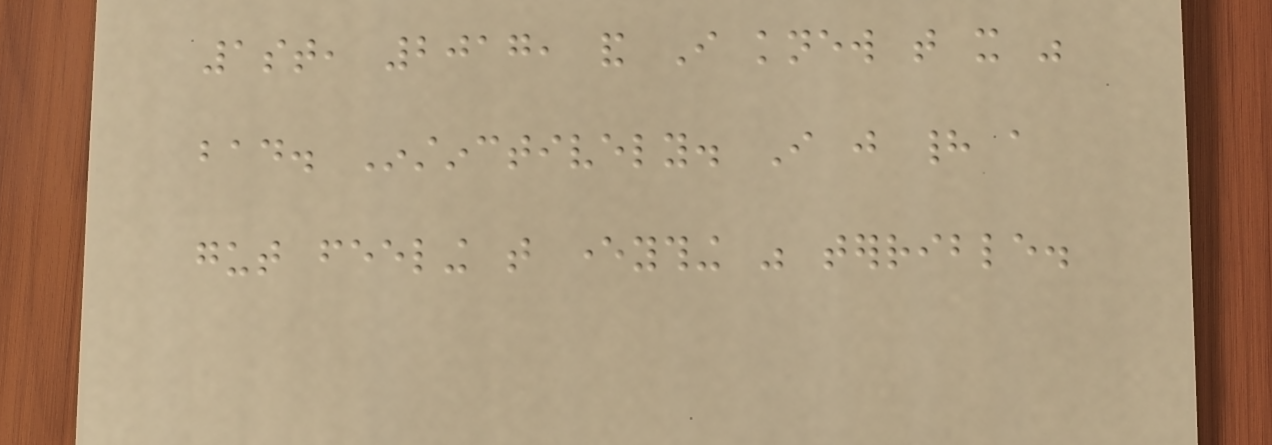1st, 2017, and I knew that it was
bad. Instinctively. I just had a
gut feeling that everything was terrible.
